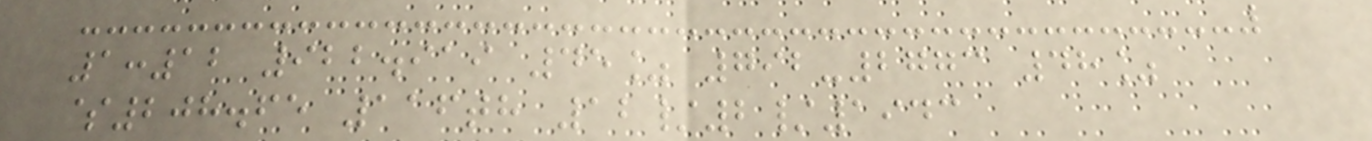1:12 922.919 45% 792-2773 48%
$208.65 116th 12/2/1943
